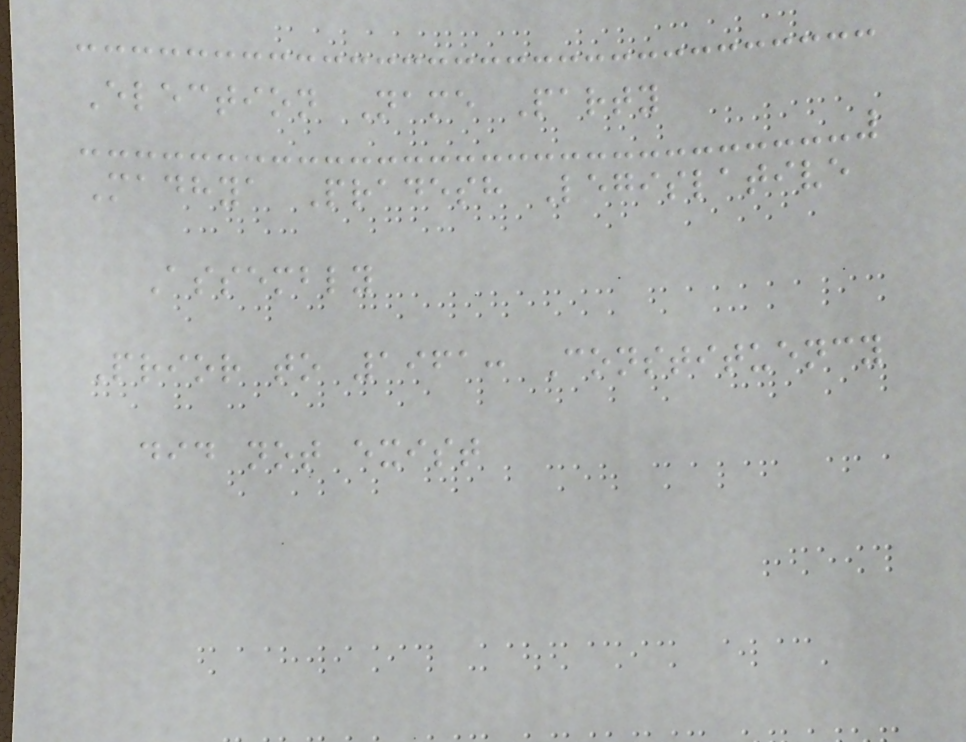Election Name Party
Madhya Pradesh Legislative
Assembly
Prior to 1961: Constituency
did not exist
